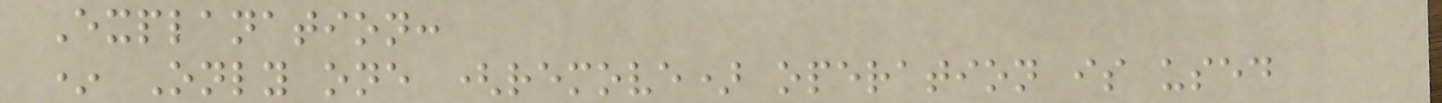Explanation:
* Only one (remove) operation is used
